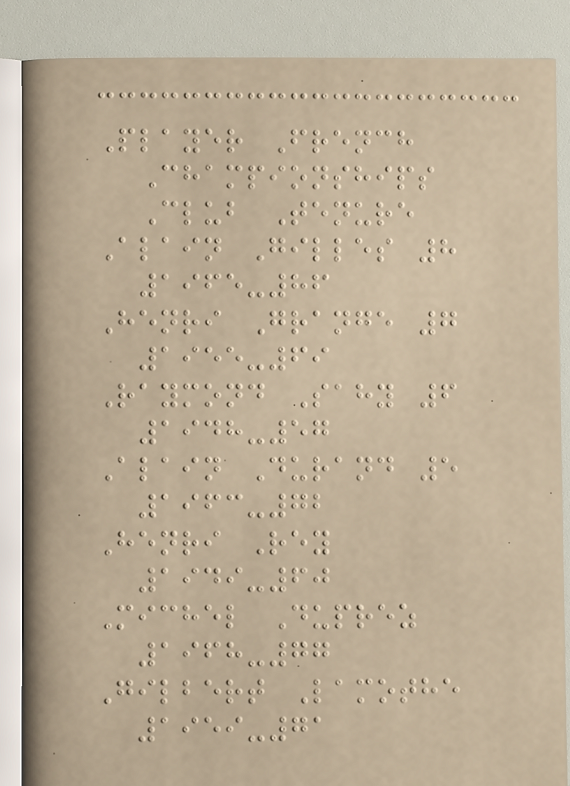Player French
Championships
Club Tenure
Alain Gilles 8
1965-86
Henri Grange 7
1955-69
Raymond Sahy 6
1948-57
Alain Durand 5
1963-72
Henri Rey
1949-60
Michel Duprez
1968-77
Gilbert Lamothe
1959-71
